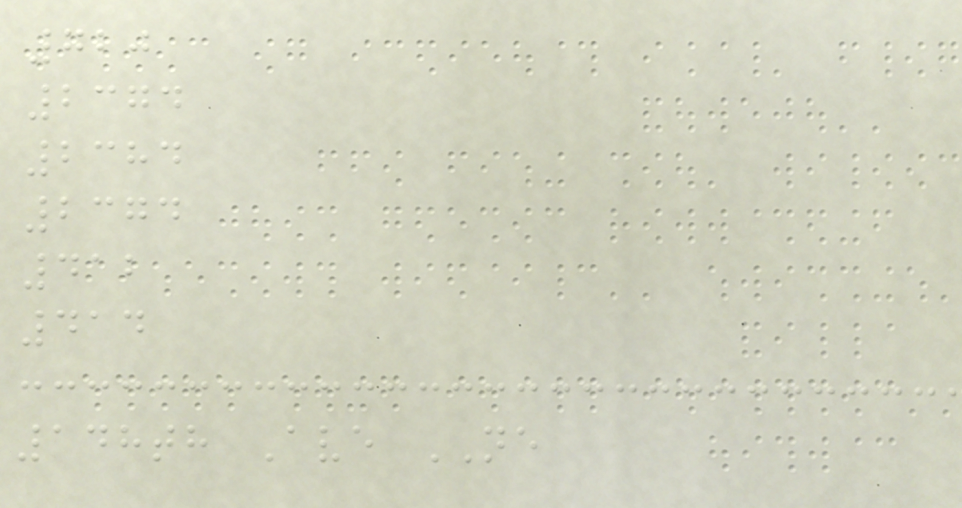720
2374
2384
2374
412
414
148th Ave NE
